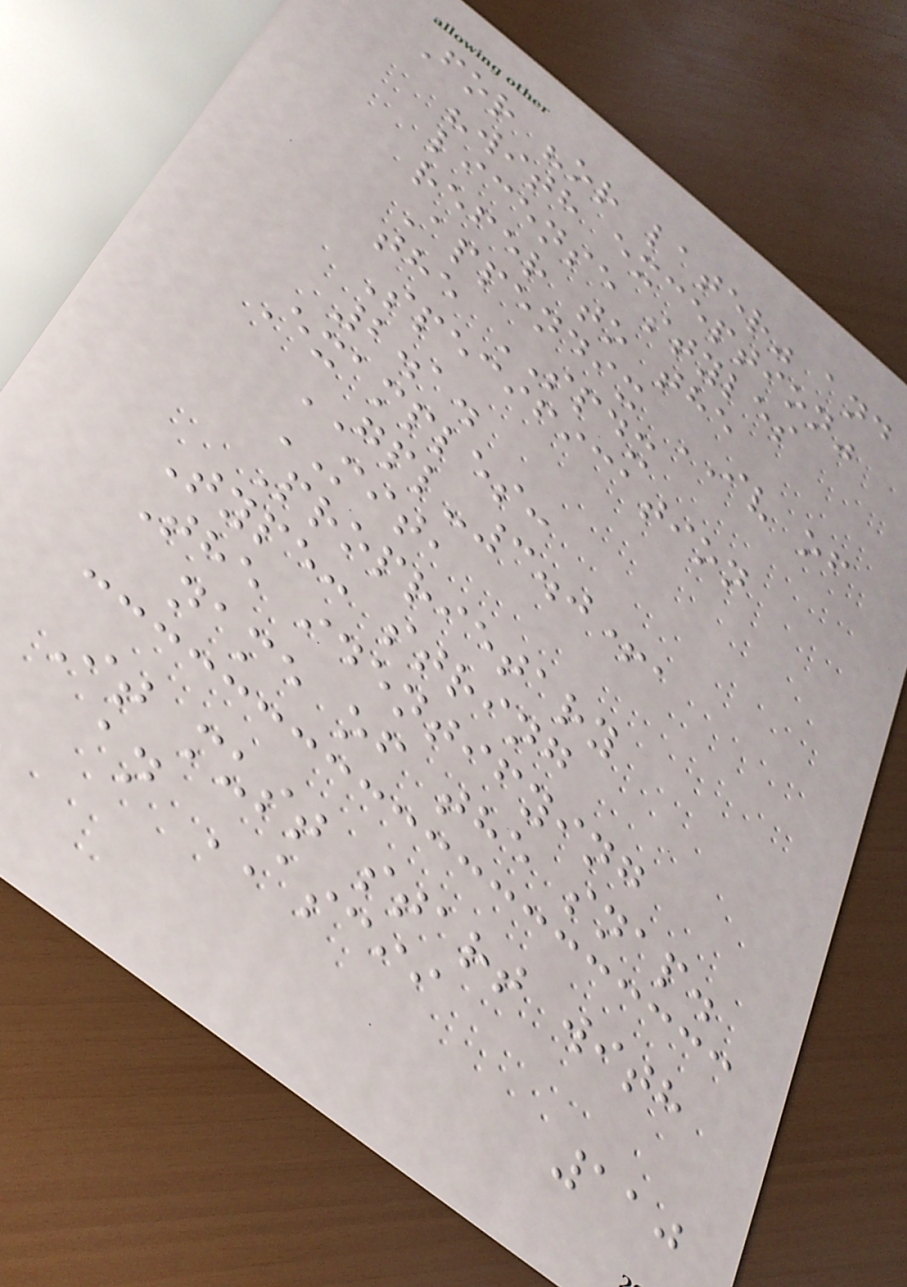For "or later" and
"with exception"
license styles
refer to the
Appendix IV of
the SPDX
Specification
2.1.
Examples:
GPL-3.0+,
MIT,
Proprietary
Type: string
The identifying
name of the snap.
It must start with
an ASCII
110
